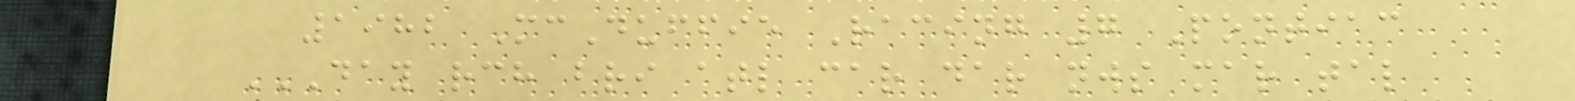1982 McDuffie Racing 7 Pontiac
DAY RCH BRI ATL CAR DAR NWS MAR TAL
